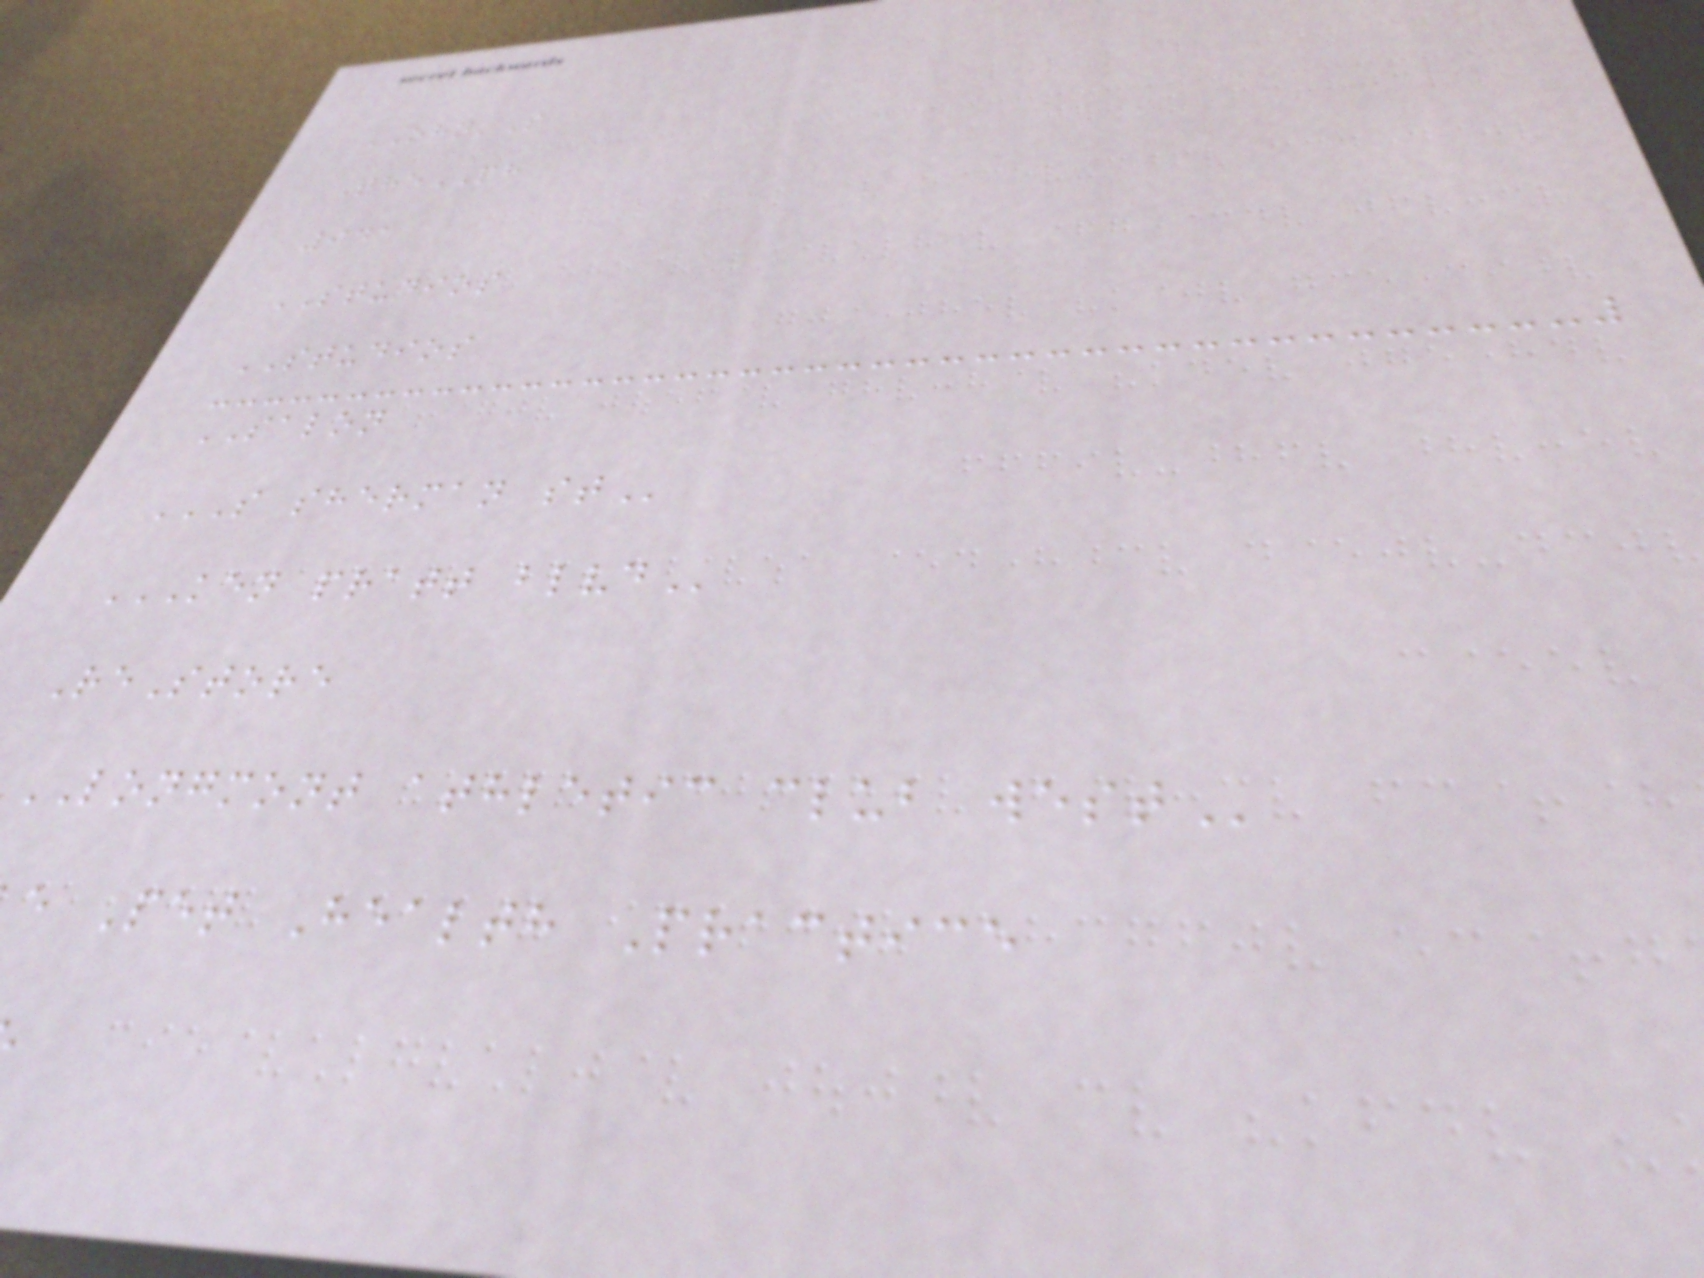OHN'S
ThePH
941
STUDIOS
STUDIOS
SALON
S SHERMAN ST
KEN PRATT BLVD
ReStore
LONGMONT athletic club
e Pet Health Practice
